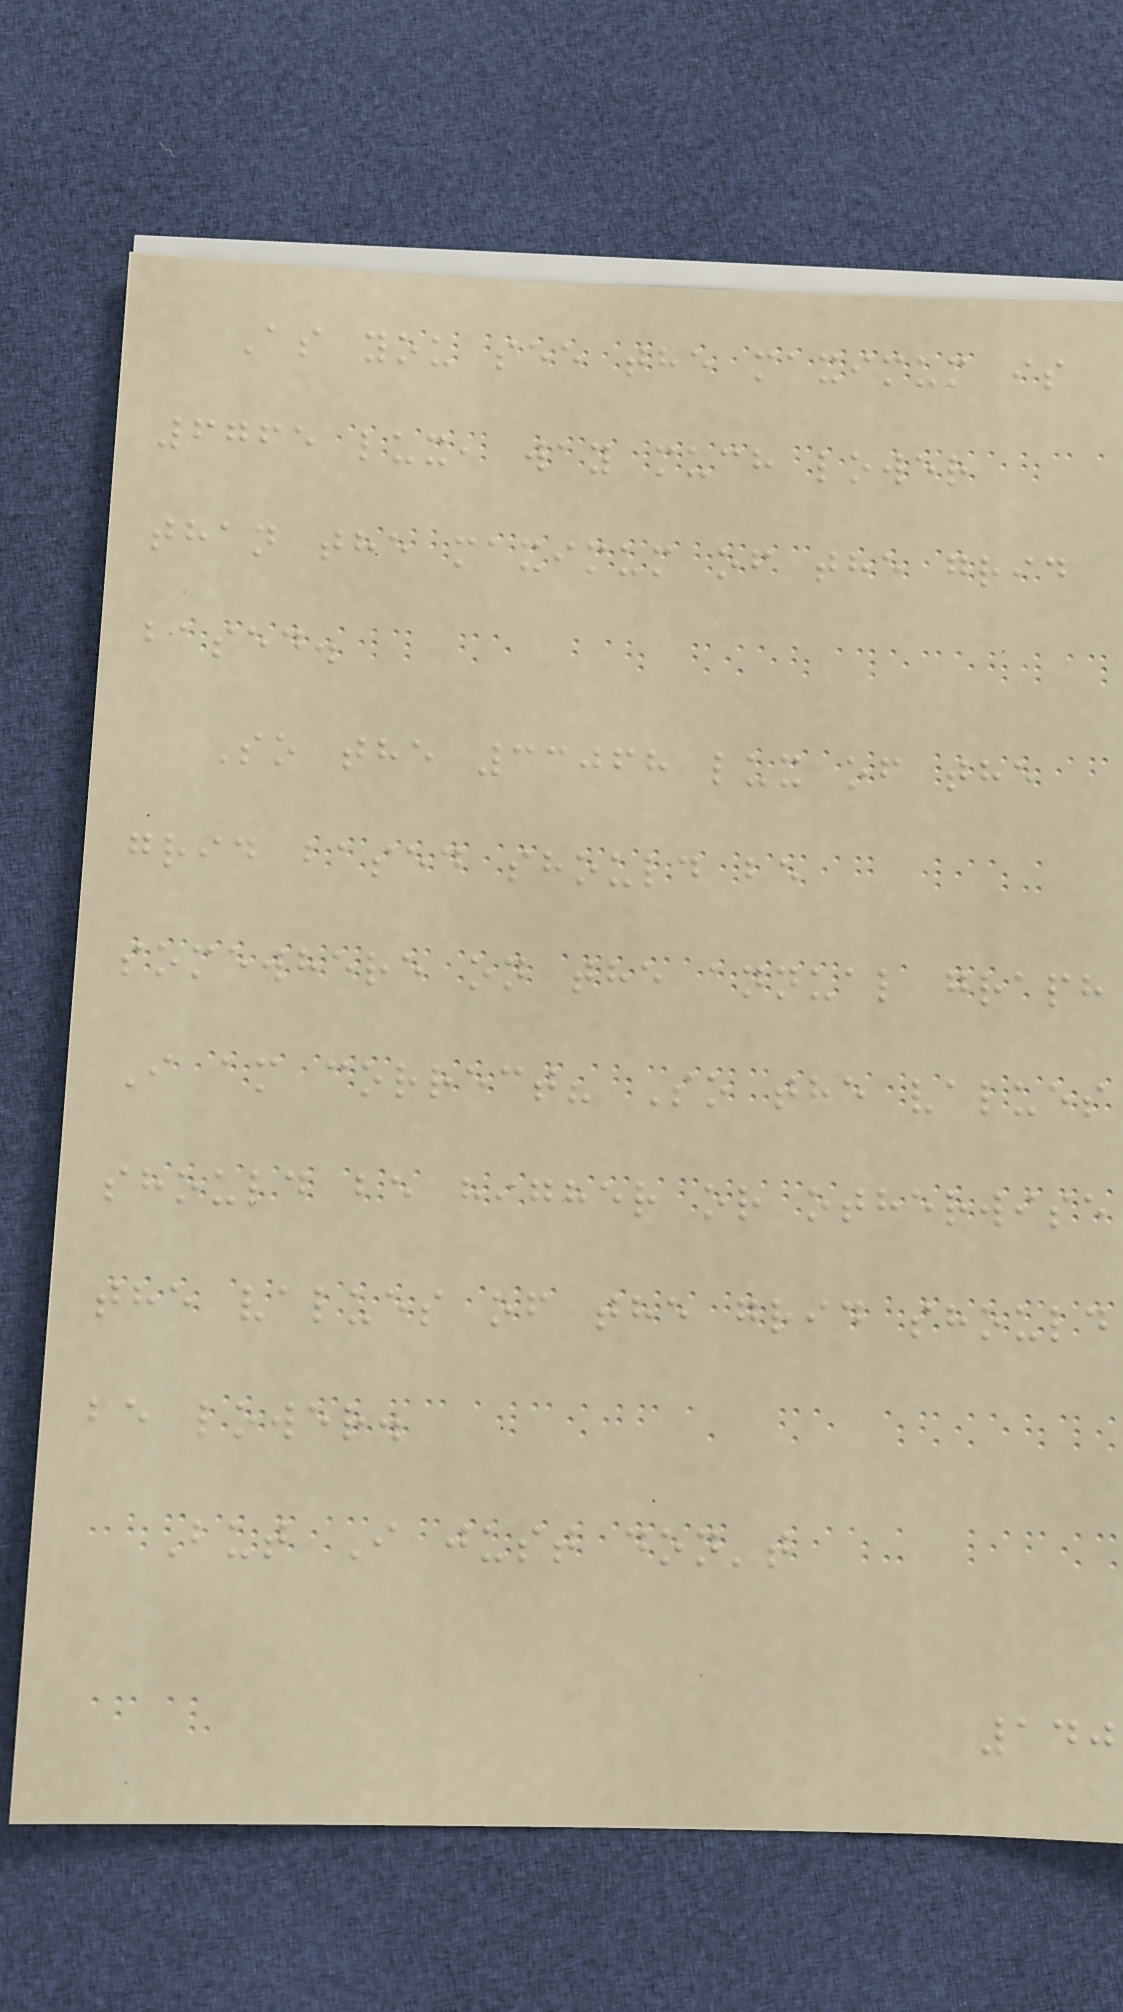As you see the maximum is
6765 lux, way much lower
than the maximum of the grid
based.
So the 33068 lux of the
grid based should be
somewhere on the annual graph
I am correct? So the values
should be higher or otherwise
the values of the grid should
be lower.
But I just don't
140
